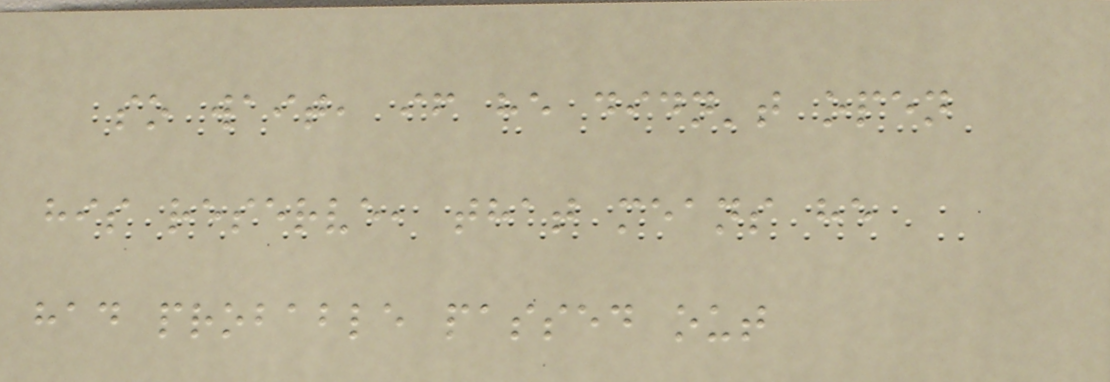so wait, if he didn't open
his reserve, that means he
had probable passed out
